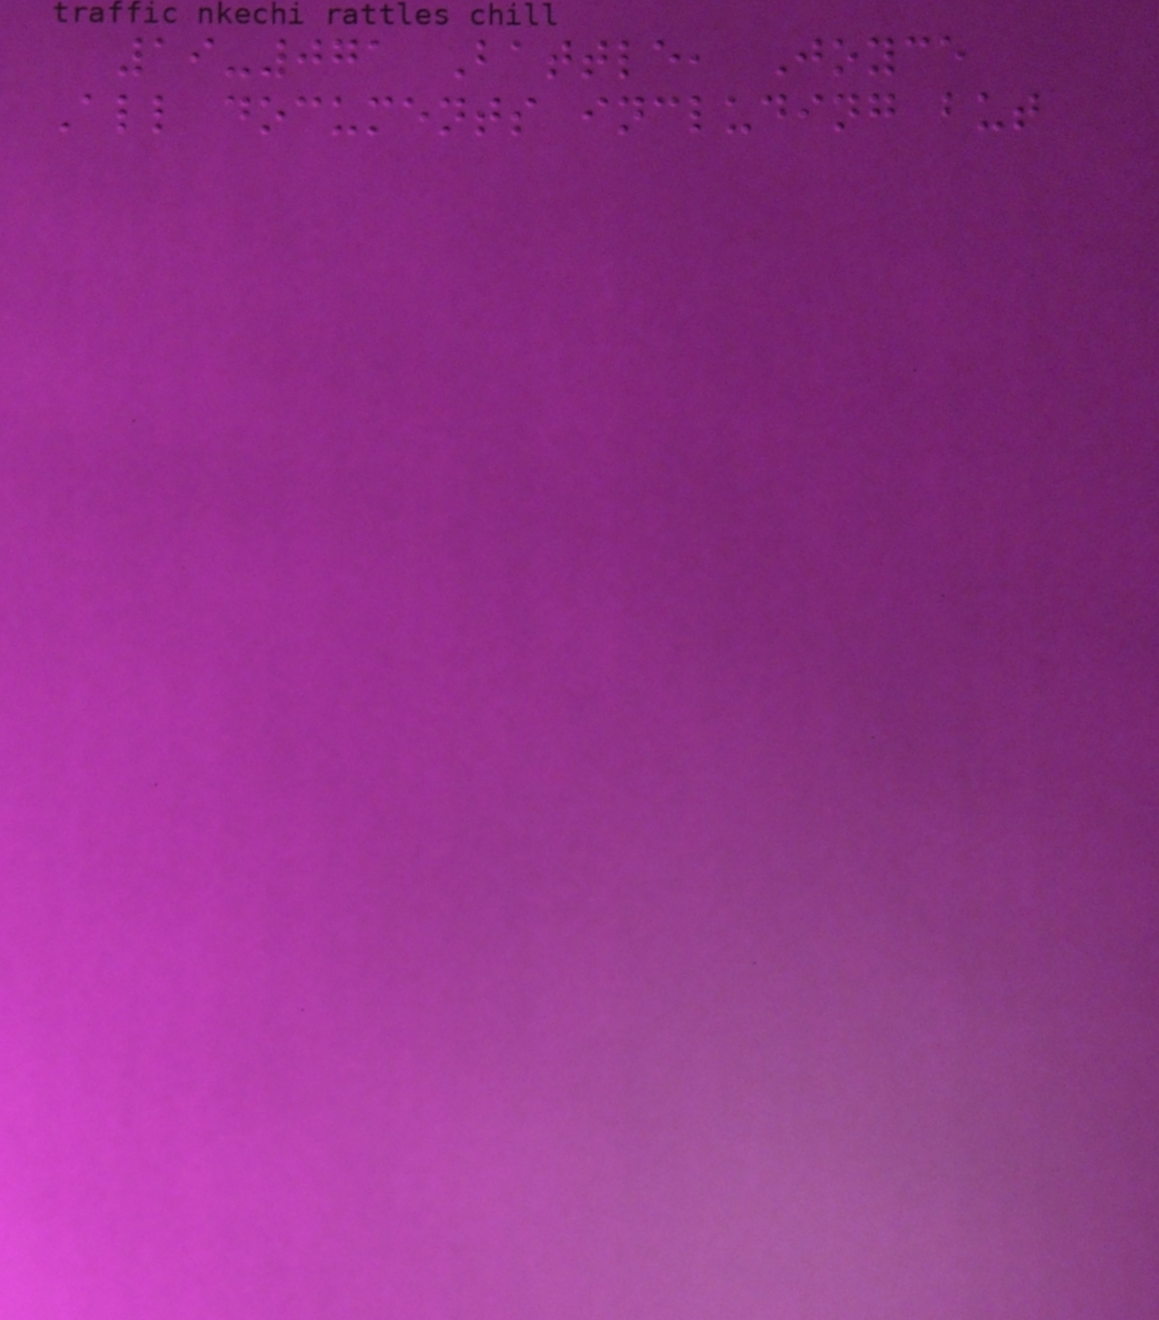19-071 Battle, Joyce
All documents including but
